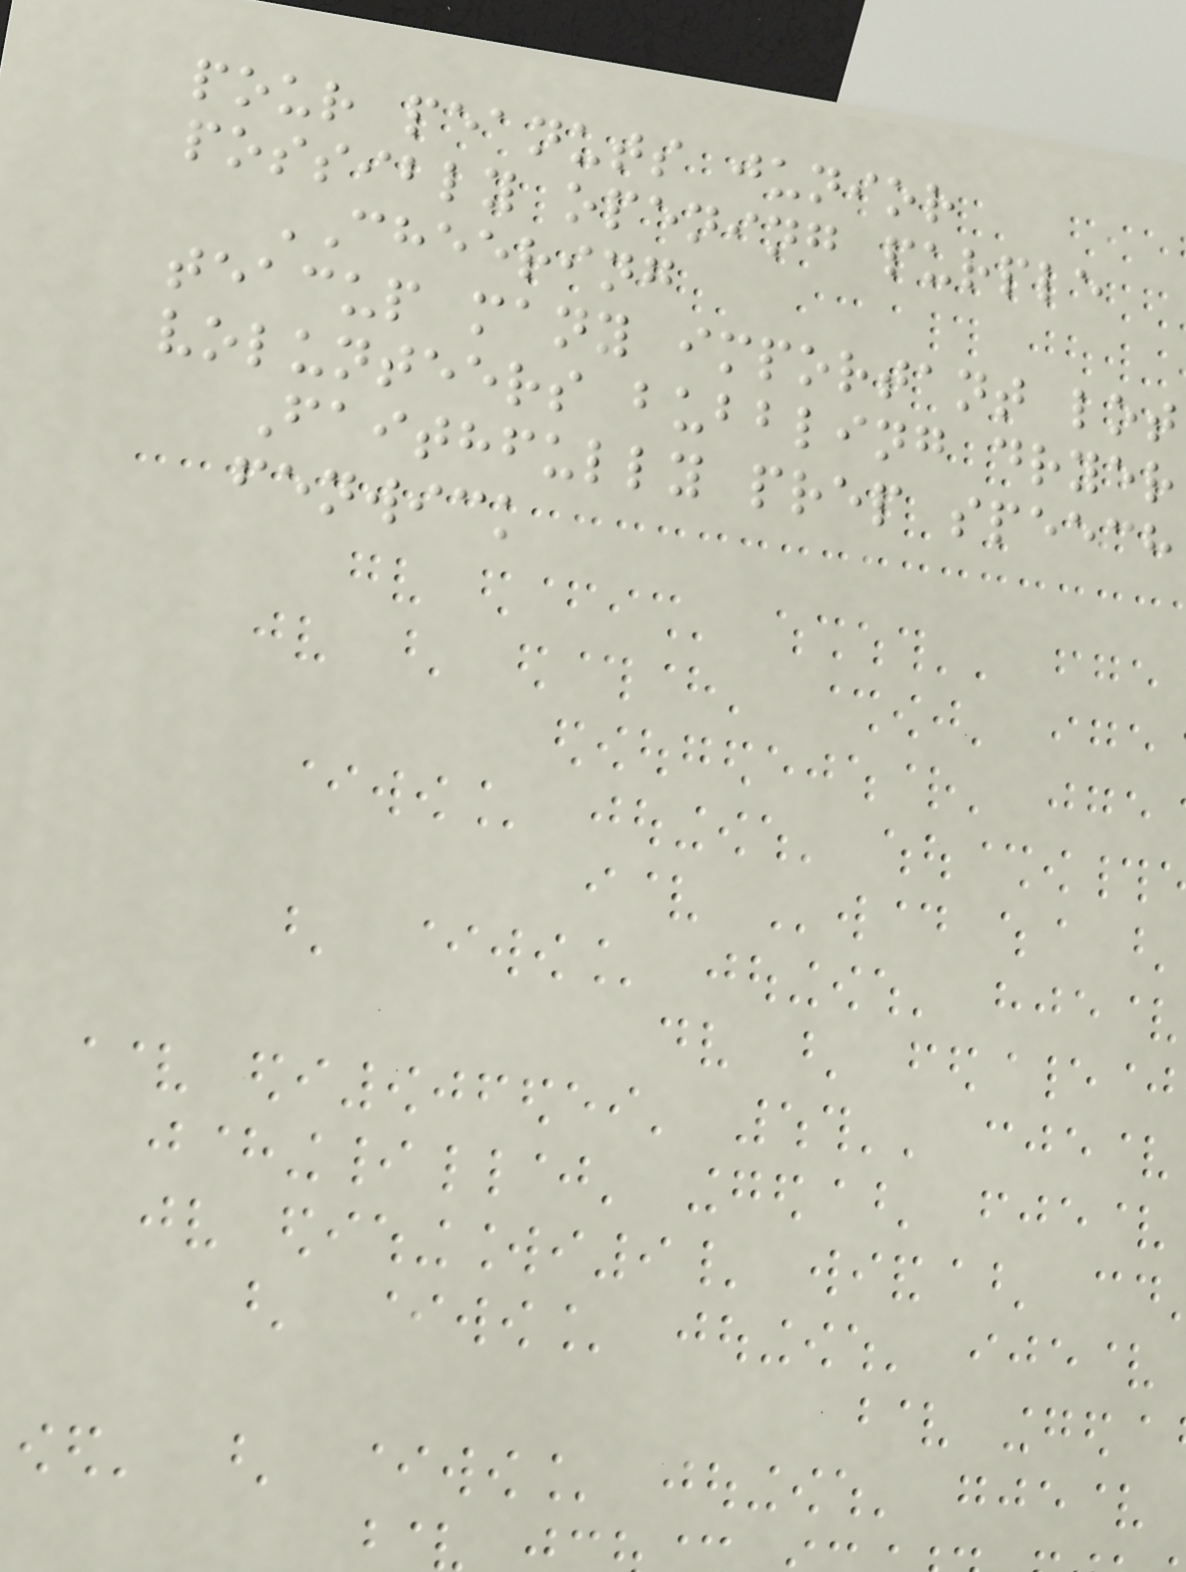pour peanuts junior
possibly opening purple
CHEERING
teacup many important lot
volunteers bubbling dryer
Faithfully prep speech
fenwick
